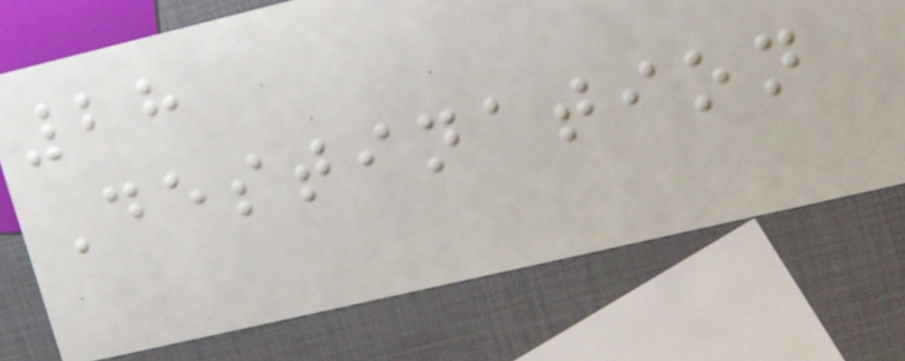28
Destination
